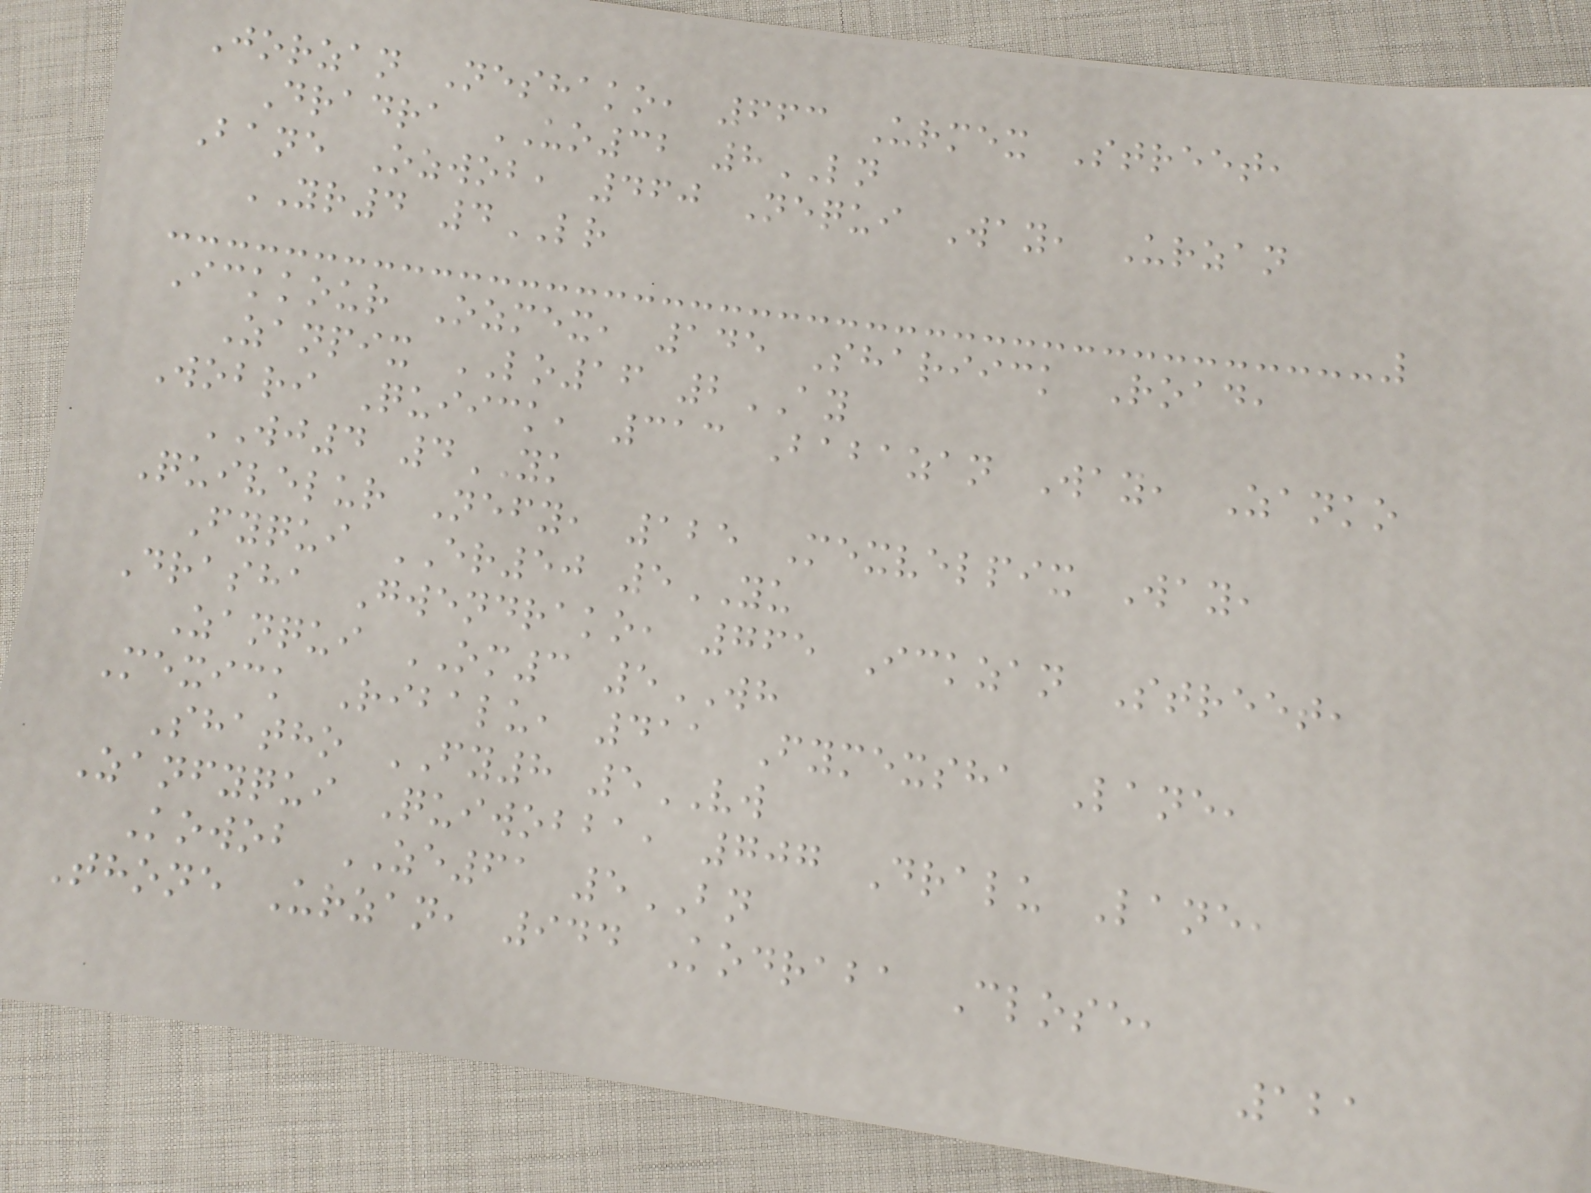Jorzan Neshako, 663 Urmex Street,
Dradra UO32 8LN
Bane Ozwob, 460 Nequi Way, Urzan
YR4 4LR
Ickkour Ozmex, 145 Shariick Road,
Zanpix LO16 2AY
Wobri Quiick, 313 Babazan Way, Zanko
WJ4 4YK
Quivelur Nefy, 125 Mexvelpix Way,
Fyqui ER50 5YU
Drasha Gwendrako, 765 Ickzan Street,
Zanqui OM3 5WH
Mexick Ribalu, 411 Fymexsha Lane,
Shatho FY8 5VW
Zanfyqui Quiwobba, 707 Dralu Lane,
Kowob ZE61 5BN
Thone Urzan, 944 Kodraba Close,
121
